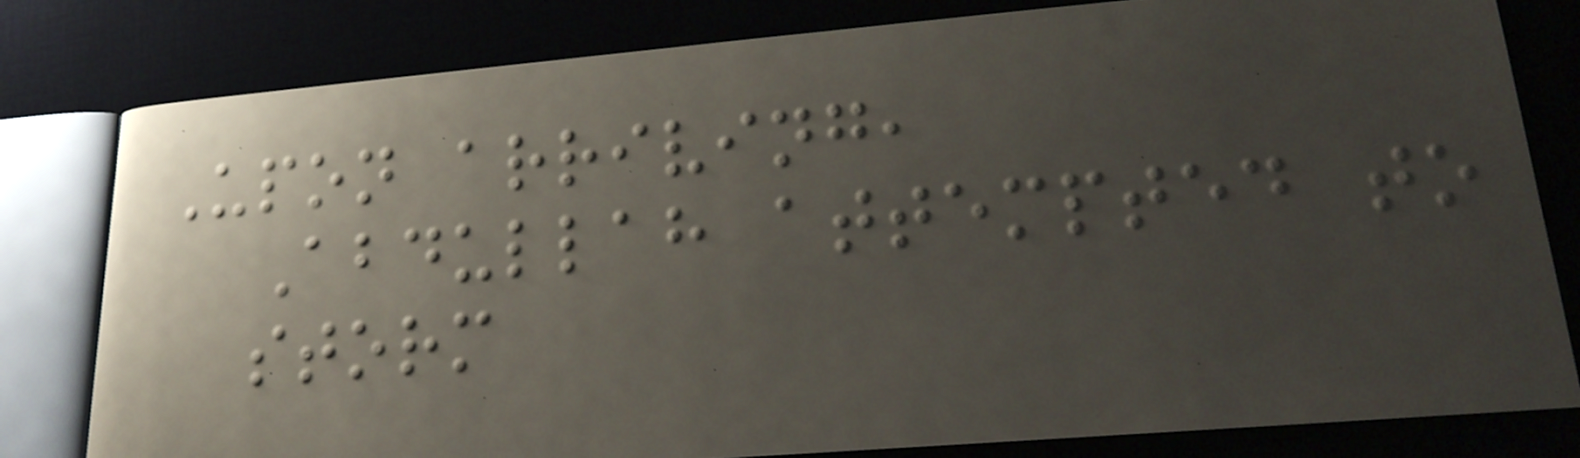Upon arriving,
Abdullah attempted to
storm
